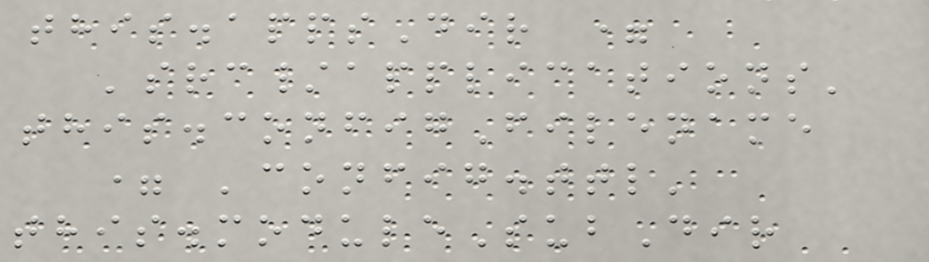this.appsDir =
'src/applications'
this.configFilename
= 'config.ttl'
this.moduleSubDir
